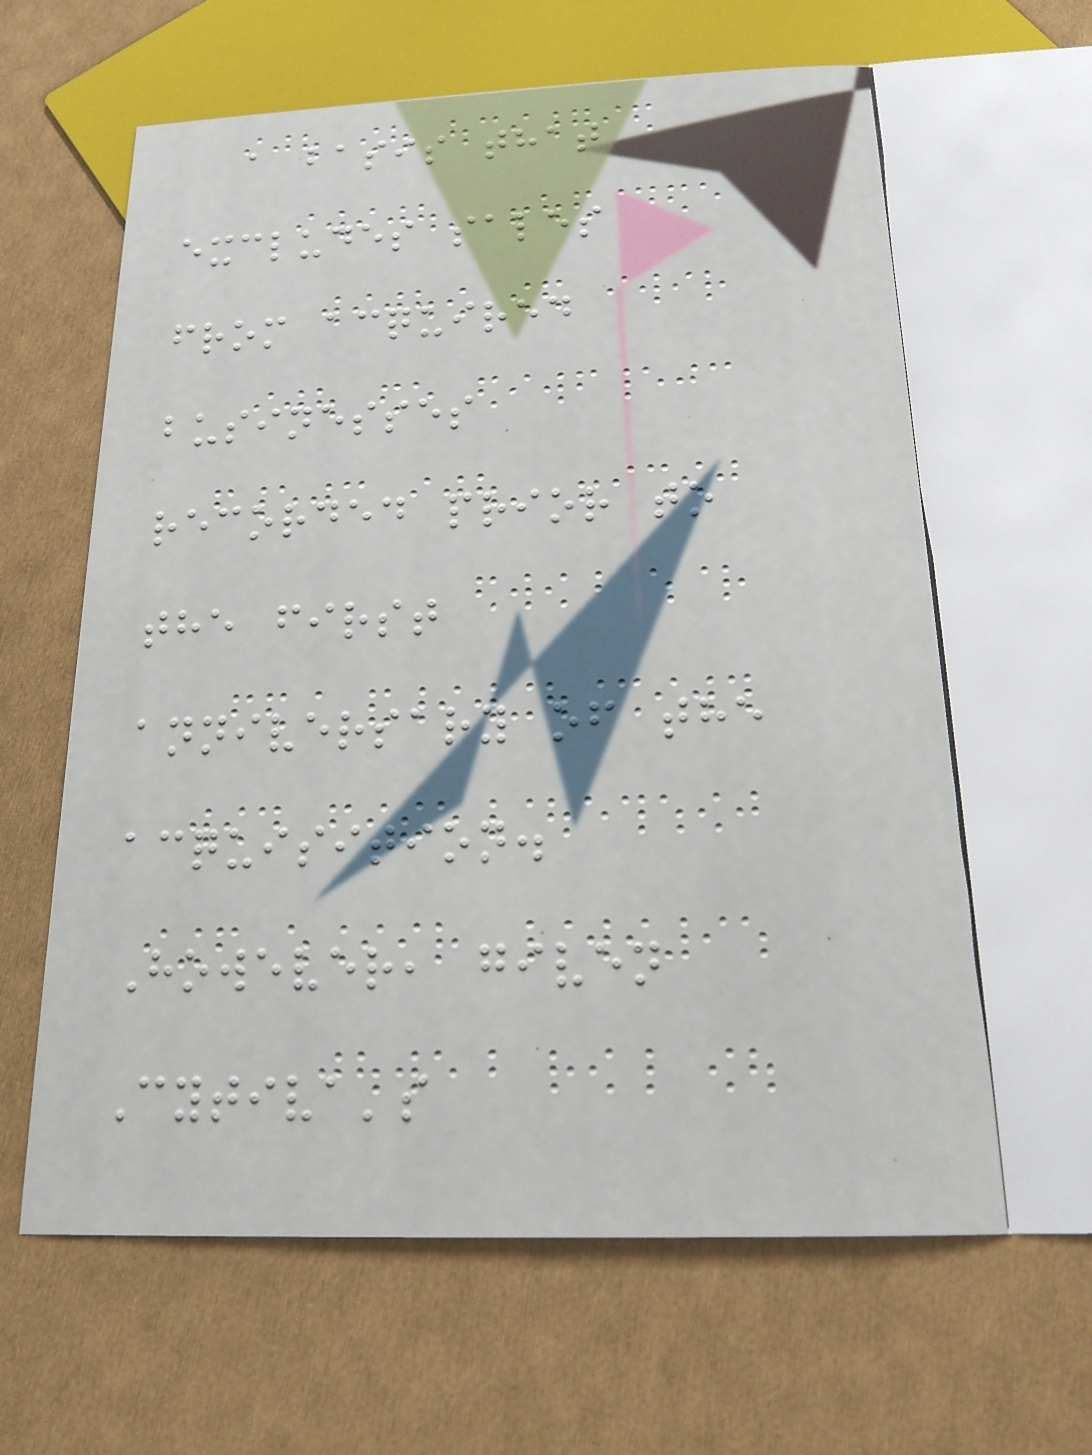a basis that
excludes sales
from acquired
businesses
recorded prior to
the first
anniversary of the
acquisition.
However, given
Cytiva's
